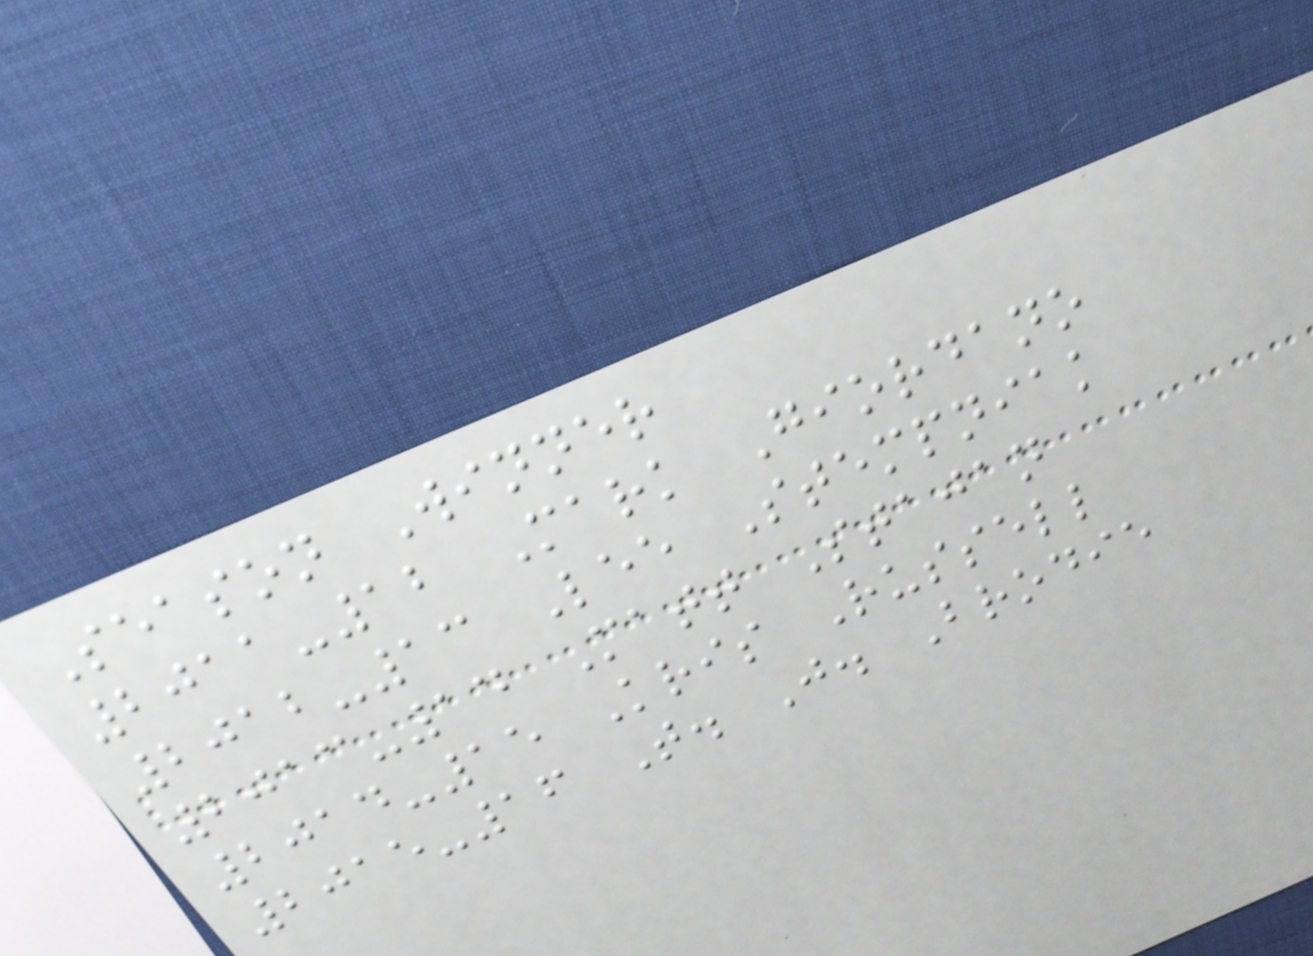Season Winner
2011-12 Mark Giordano
2012-13 Lee Stempniak
2013-14 Matt Stajan
2014-15 Kris Russell
2015-16 T. J. Brodie
